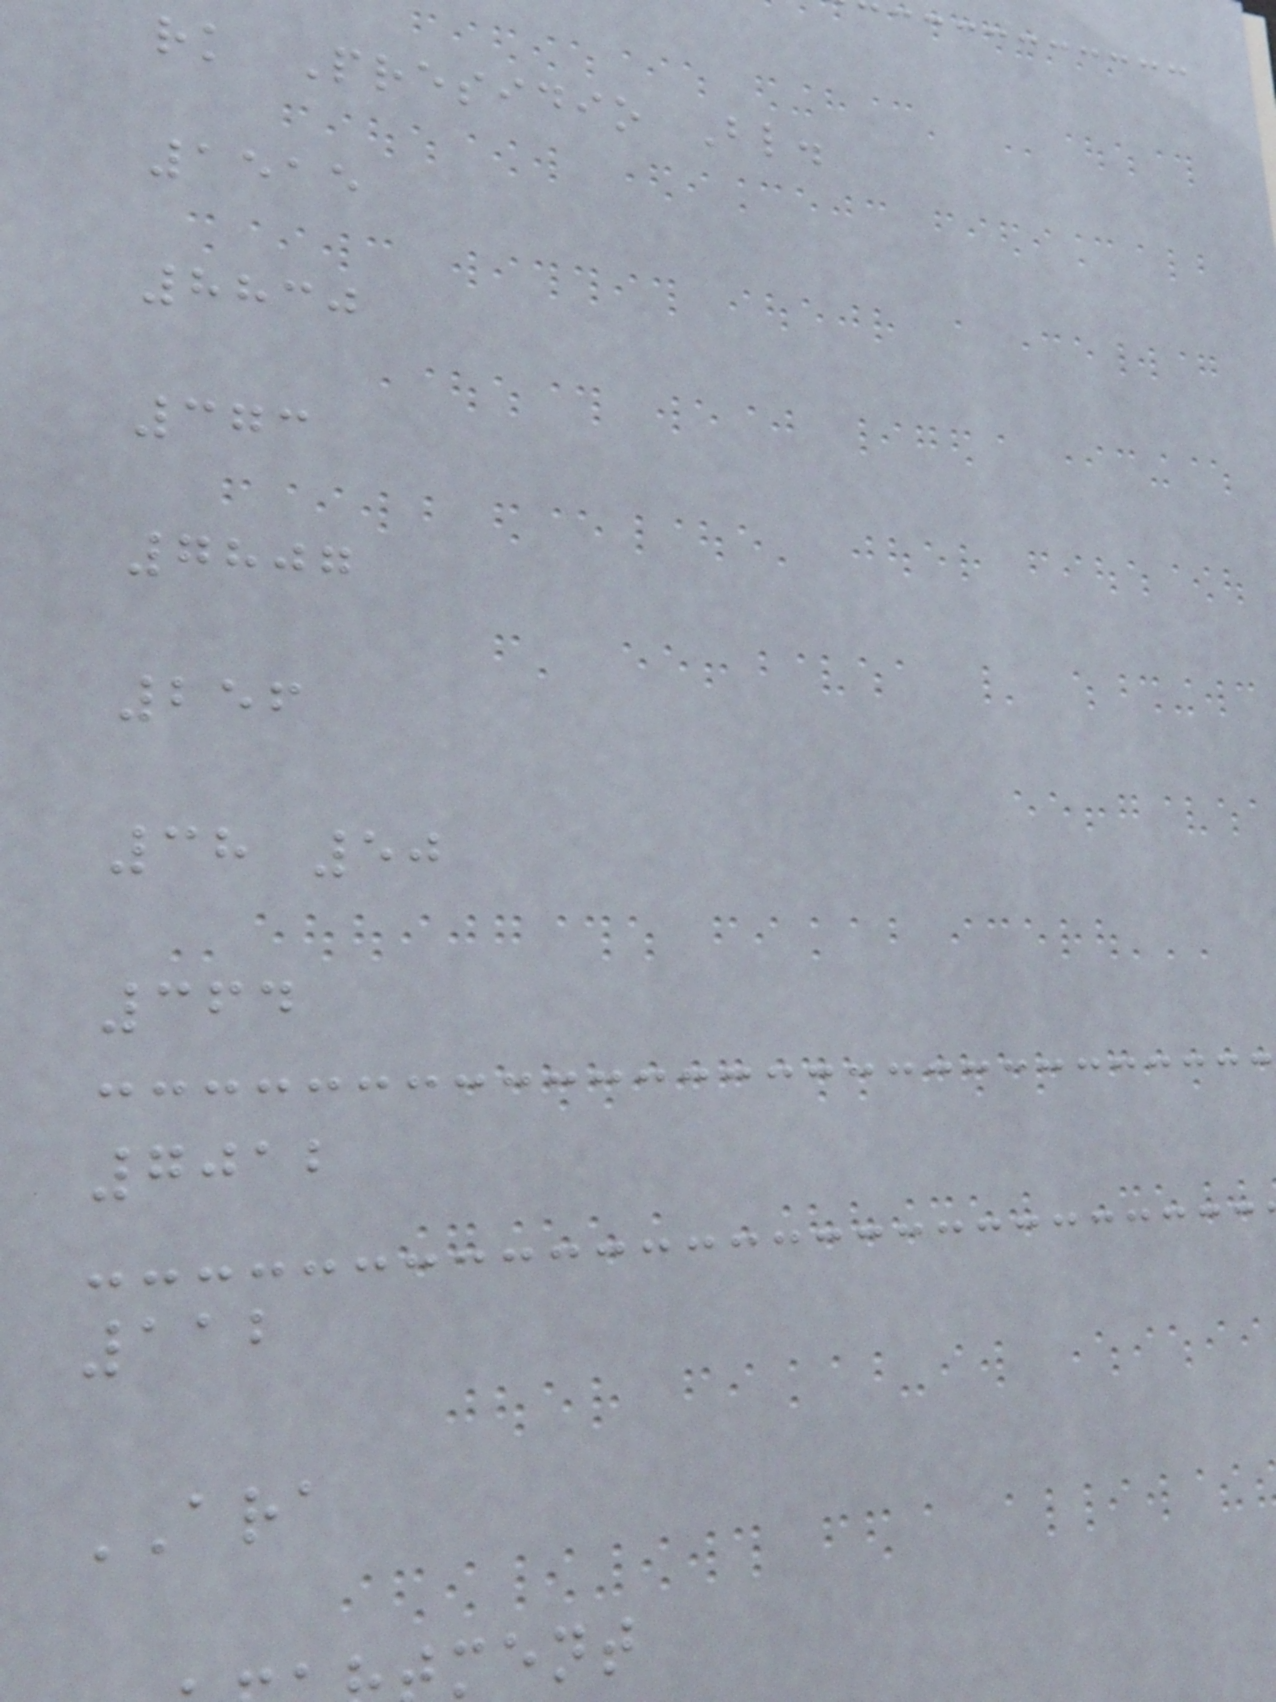rk Presidio Bl.
1515
8830
373
7807
256
38 50
364
7012
112
ARA
ment
